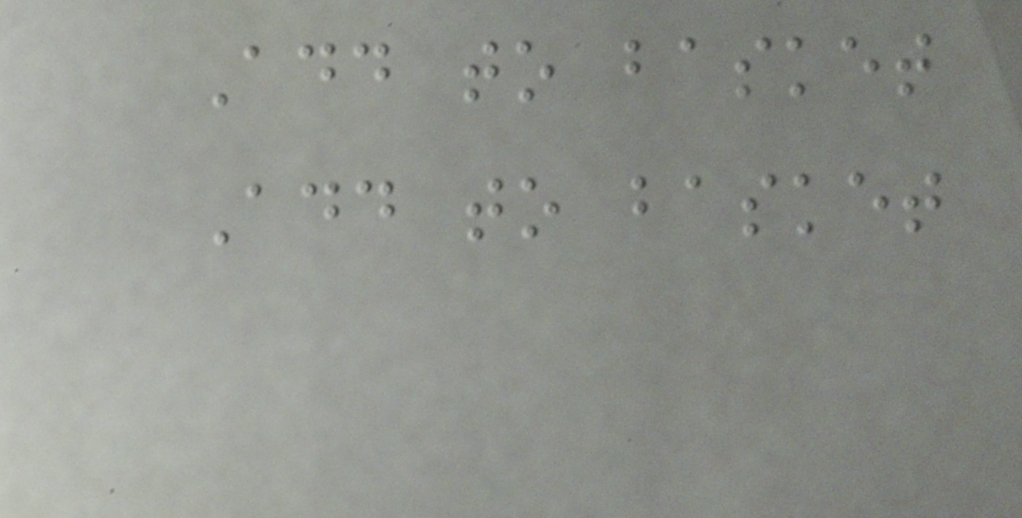Add to basket
Add to basket
